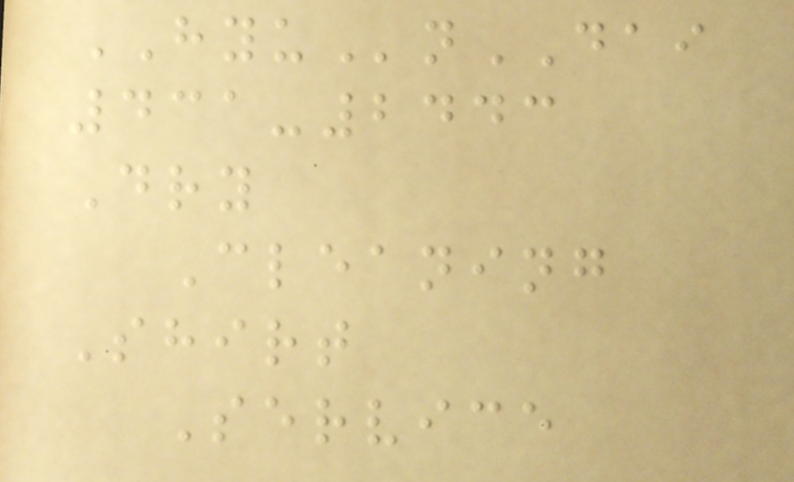HYUnDAI
431-2443
Dry
Cleaning
Shirt
Service
